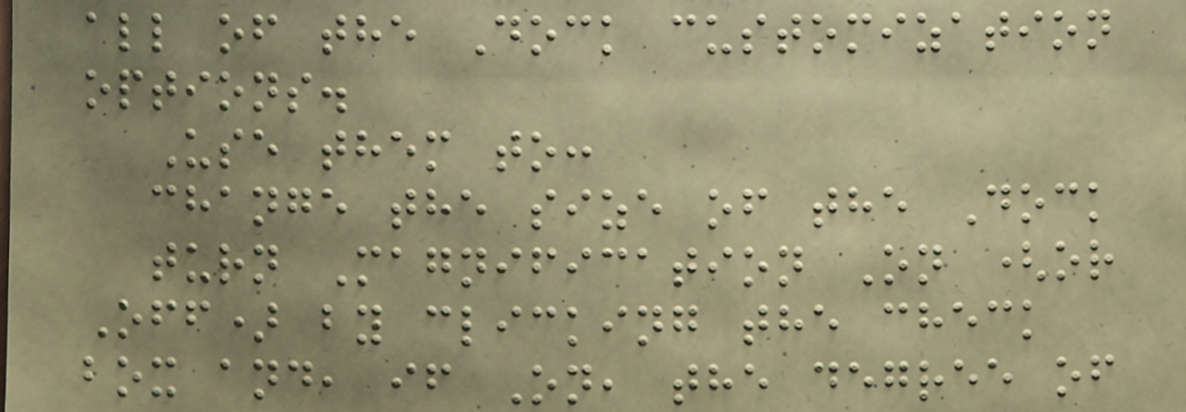all of the Dock customization
options.
Use them to:
change the size of the Dock
turn Magnification On (or
Off) by clicking the check
box and, if On, the degree of
